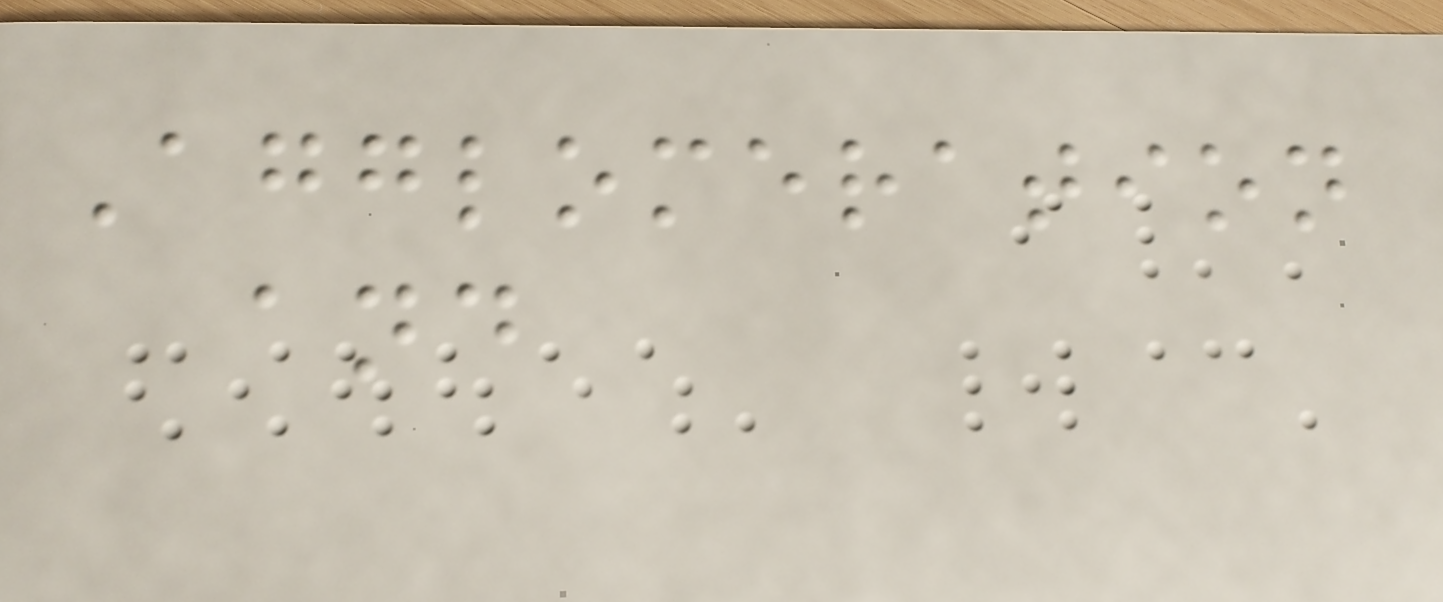Agglomeration
and
